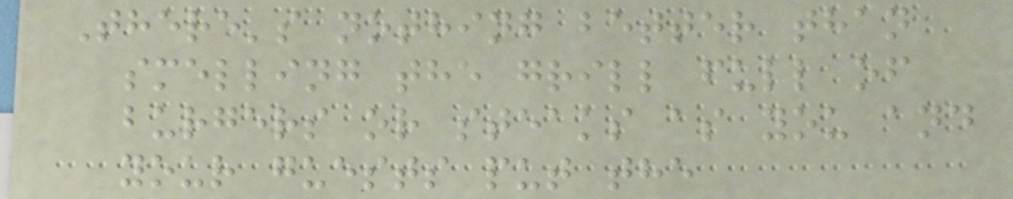There's nothing better than
smelling the grill full of
burgers or steaks as you and
your guests put the
